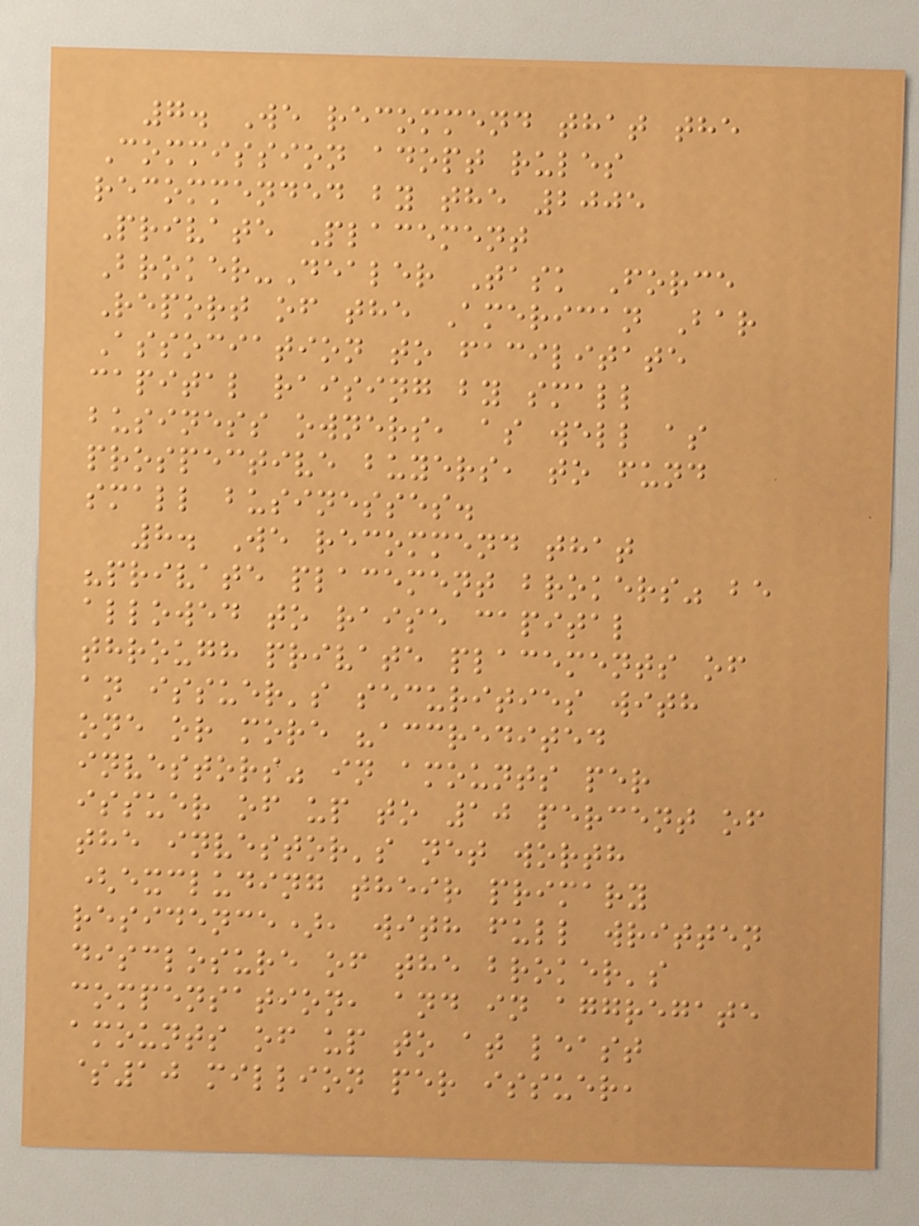7. We recommend that the
Commission adopt rules
recommended by the 2005
Private Placement
Broker-Dealer Task Force
Report of the American Bar
Association to facilitate
capital raising by small
business owners, as well as
prospective buyers, to fund
small businesses.
8. We recommend that
"private placement brokers" be
allowed to raise capital
through private placements of
an issuer's securities with
one or more "accredited
investors" in amounts per
issuer of up to 10 percent of
the investor's net worth
(excluding their primary
residence), with full written
disclosure of the broker's
compensation, and in aggregate
amounts of up to at least
$10 million per issuer,
